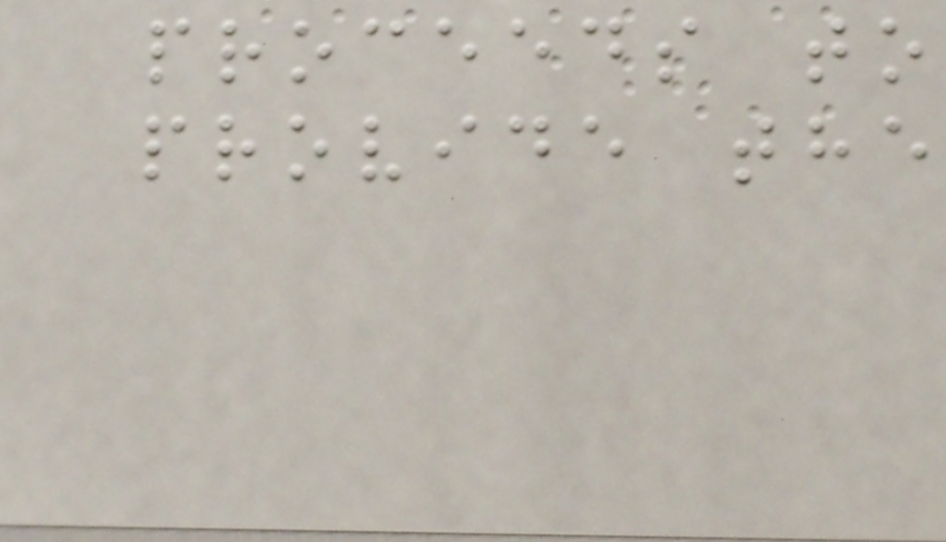proceeds to
provide the
